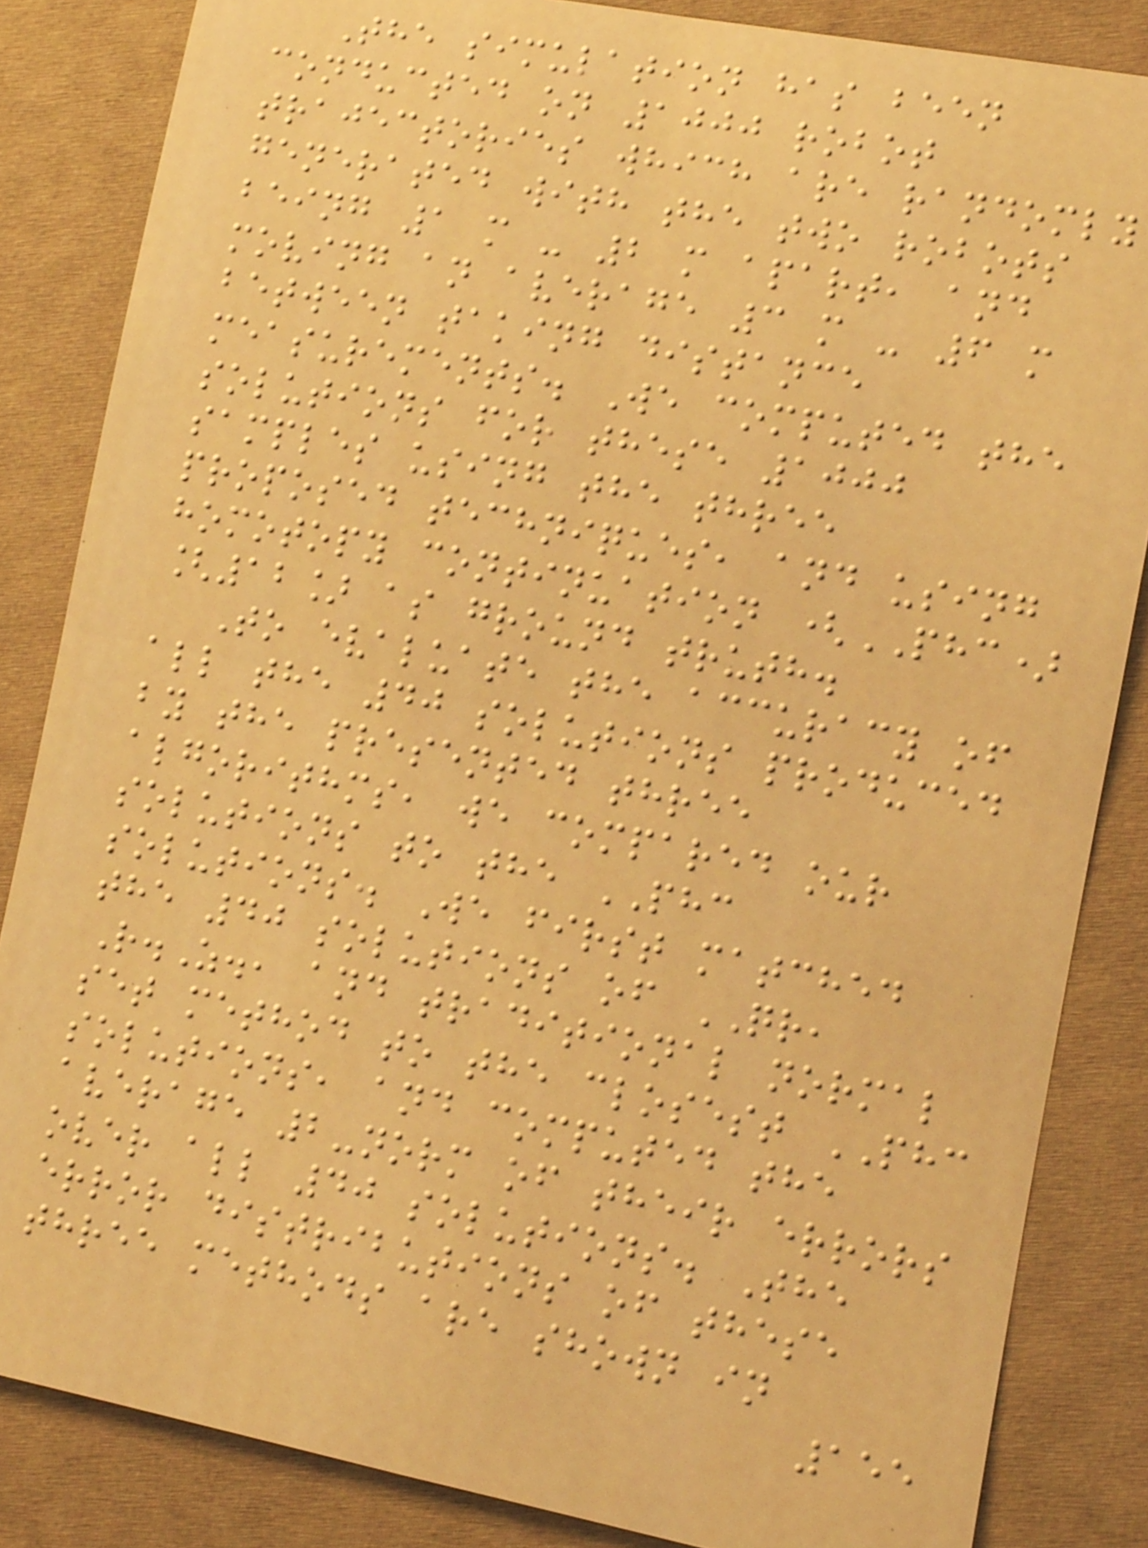The simulation has been
conducted on 1000 robot
trajectories which are randomly
generated with the two robots
being 1 m - 2 m apart, and
moving an average 3 m - 6 m
between taking distance
measurements. We computed the
solutions for these 1000
samples using the three
proposed techniques, and using
homotopy continuation (PHC)
[12] as ground truth.
To evaluate the accuracy of
all the 40 solutions produced
by the presented three
algorithms, we compared our
solutions to the PHC
solutions. We first matched
the 40 solutions of QR,
R.Z., and traditional normal
set method to the closest PHC
solutions, and computed the
average 2-norm of their errors
over all 40 solutions. The
error distributions of these
three methods are shown in
155
